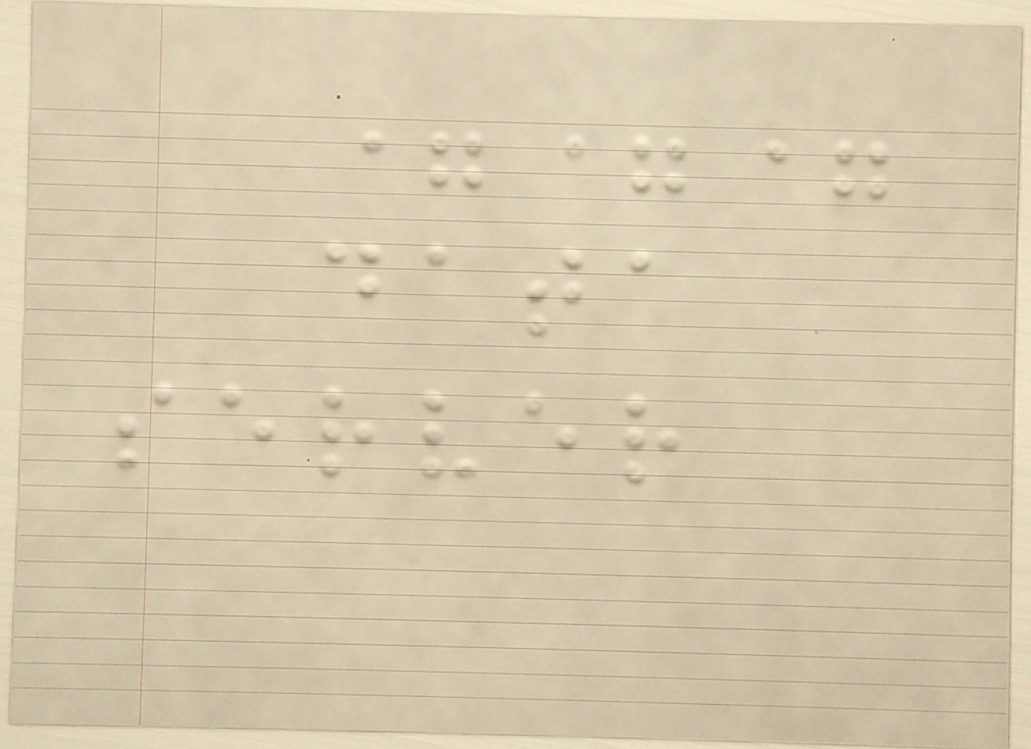===
data
server
